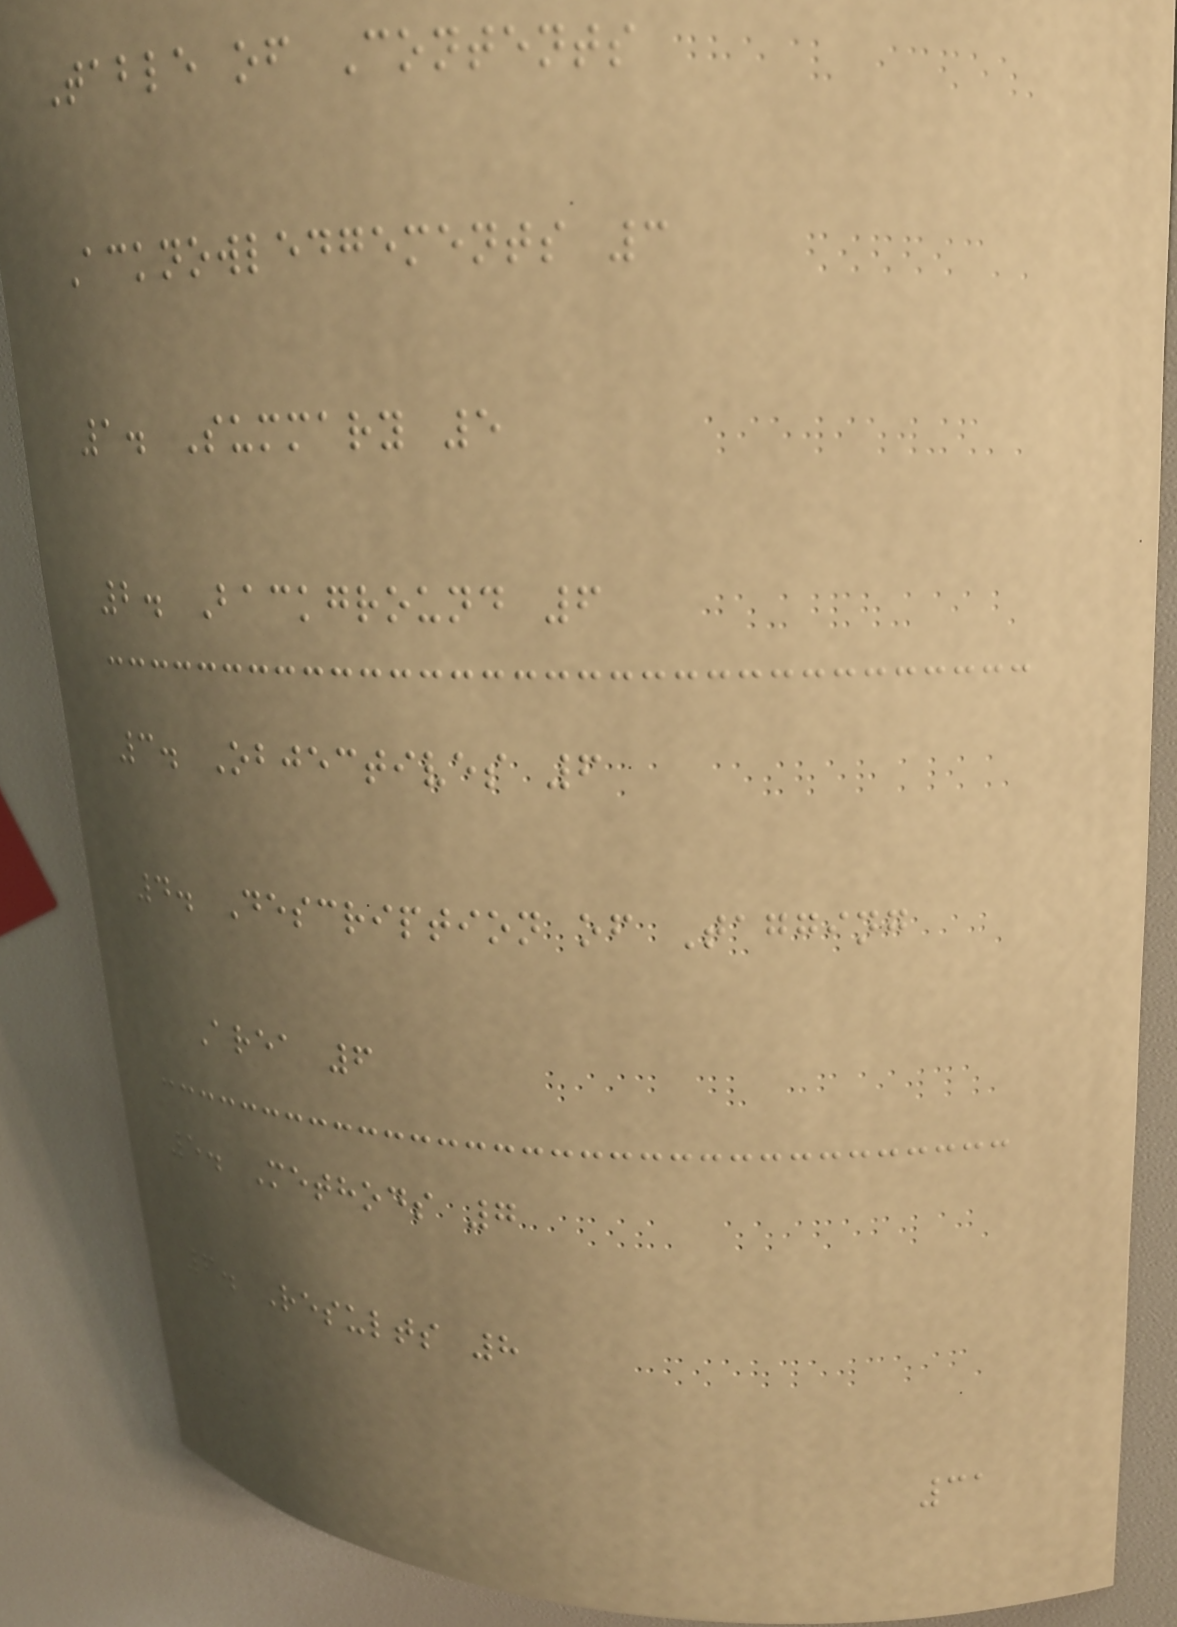Table of Contents
Acknowledgements 3
1. Summary 5
2. Background 6
3. Objectives 6
4. Description of Tagging
Area 6
5. Methods 7
6. Results 8
31
